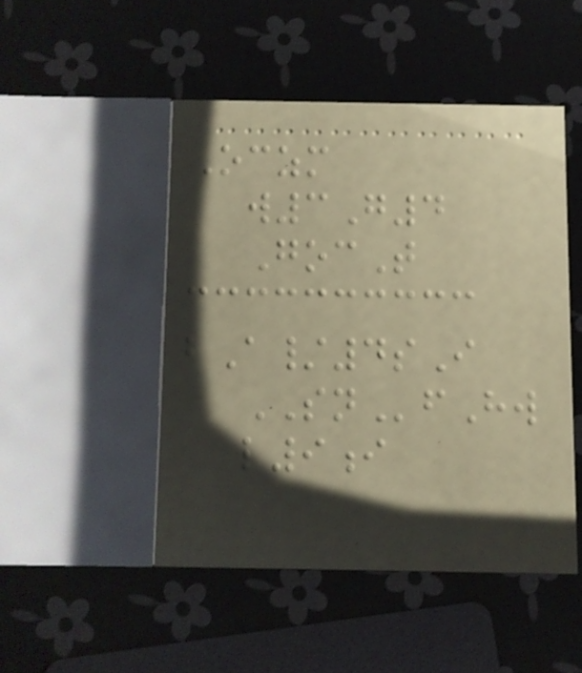Oczm
w3G4
GocT
bA/4sI
SNfHw
l9i
